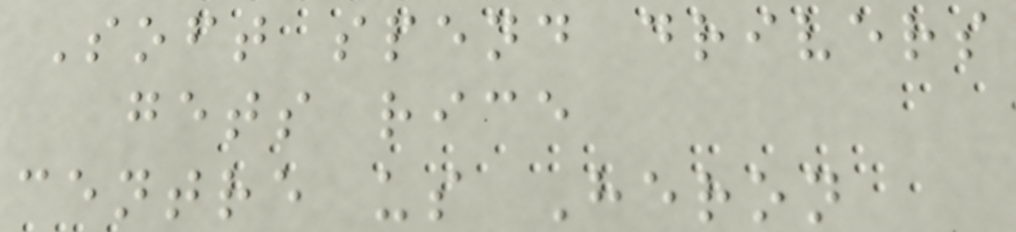Soft spend drivers
gets rice
centre us Heron
